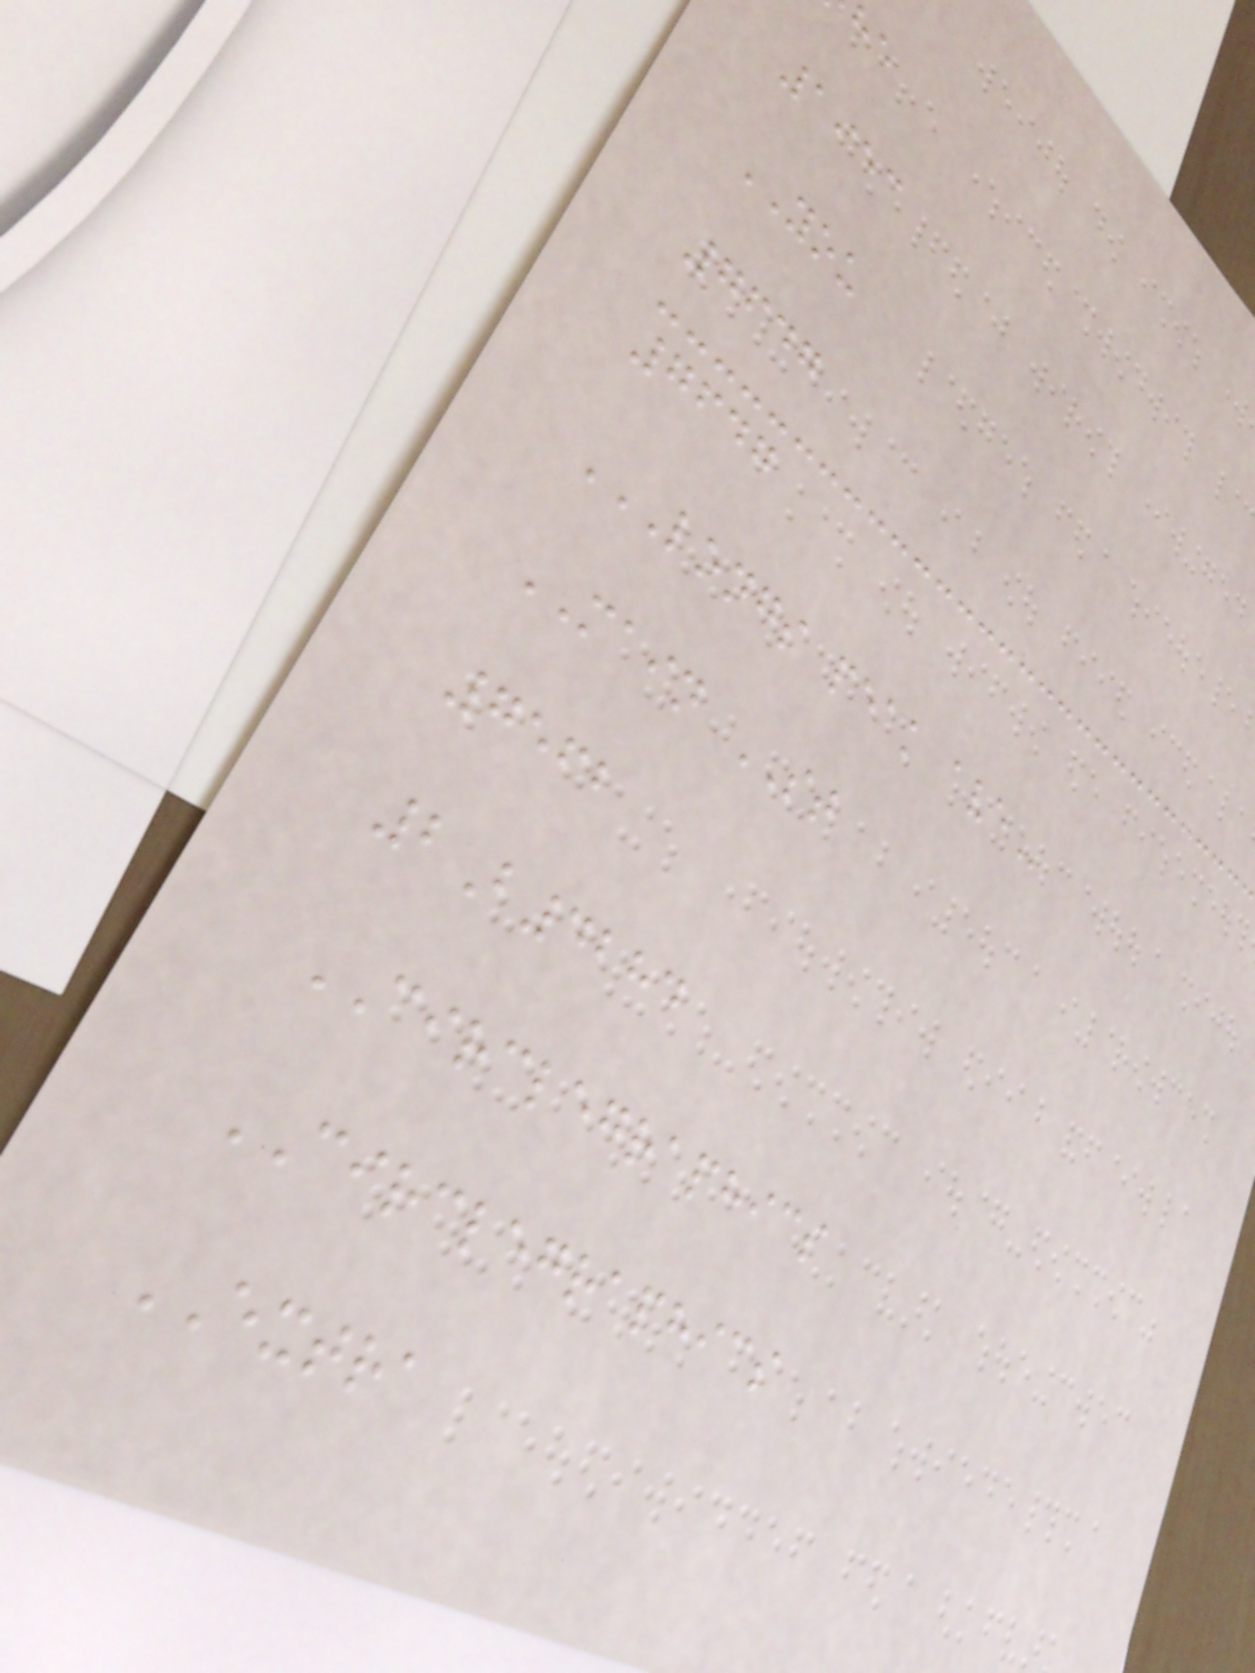1953
YOU
7647
7647
LONGS PEAK AVE
MAIN ST
7562
2B4284
CIRCLEGRAPHICS
CIRCLEGRAPHICS
EXTRA
